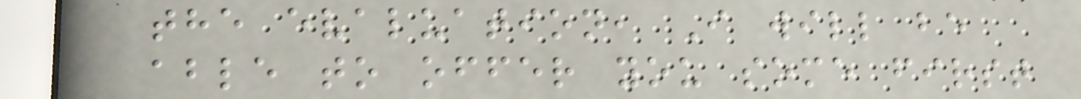the evaluation, I will be
able to offer you some first
